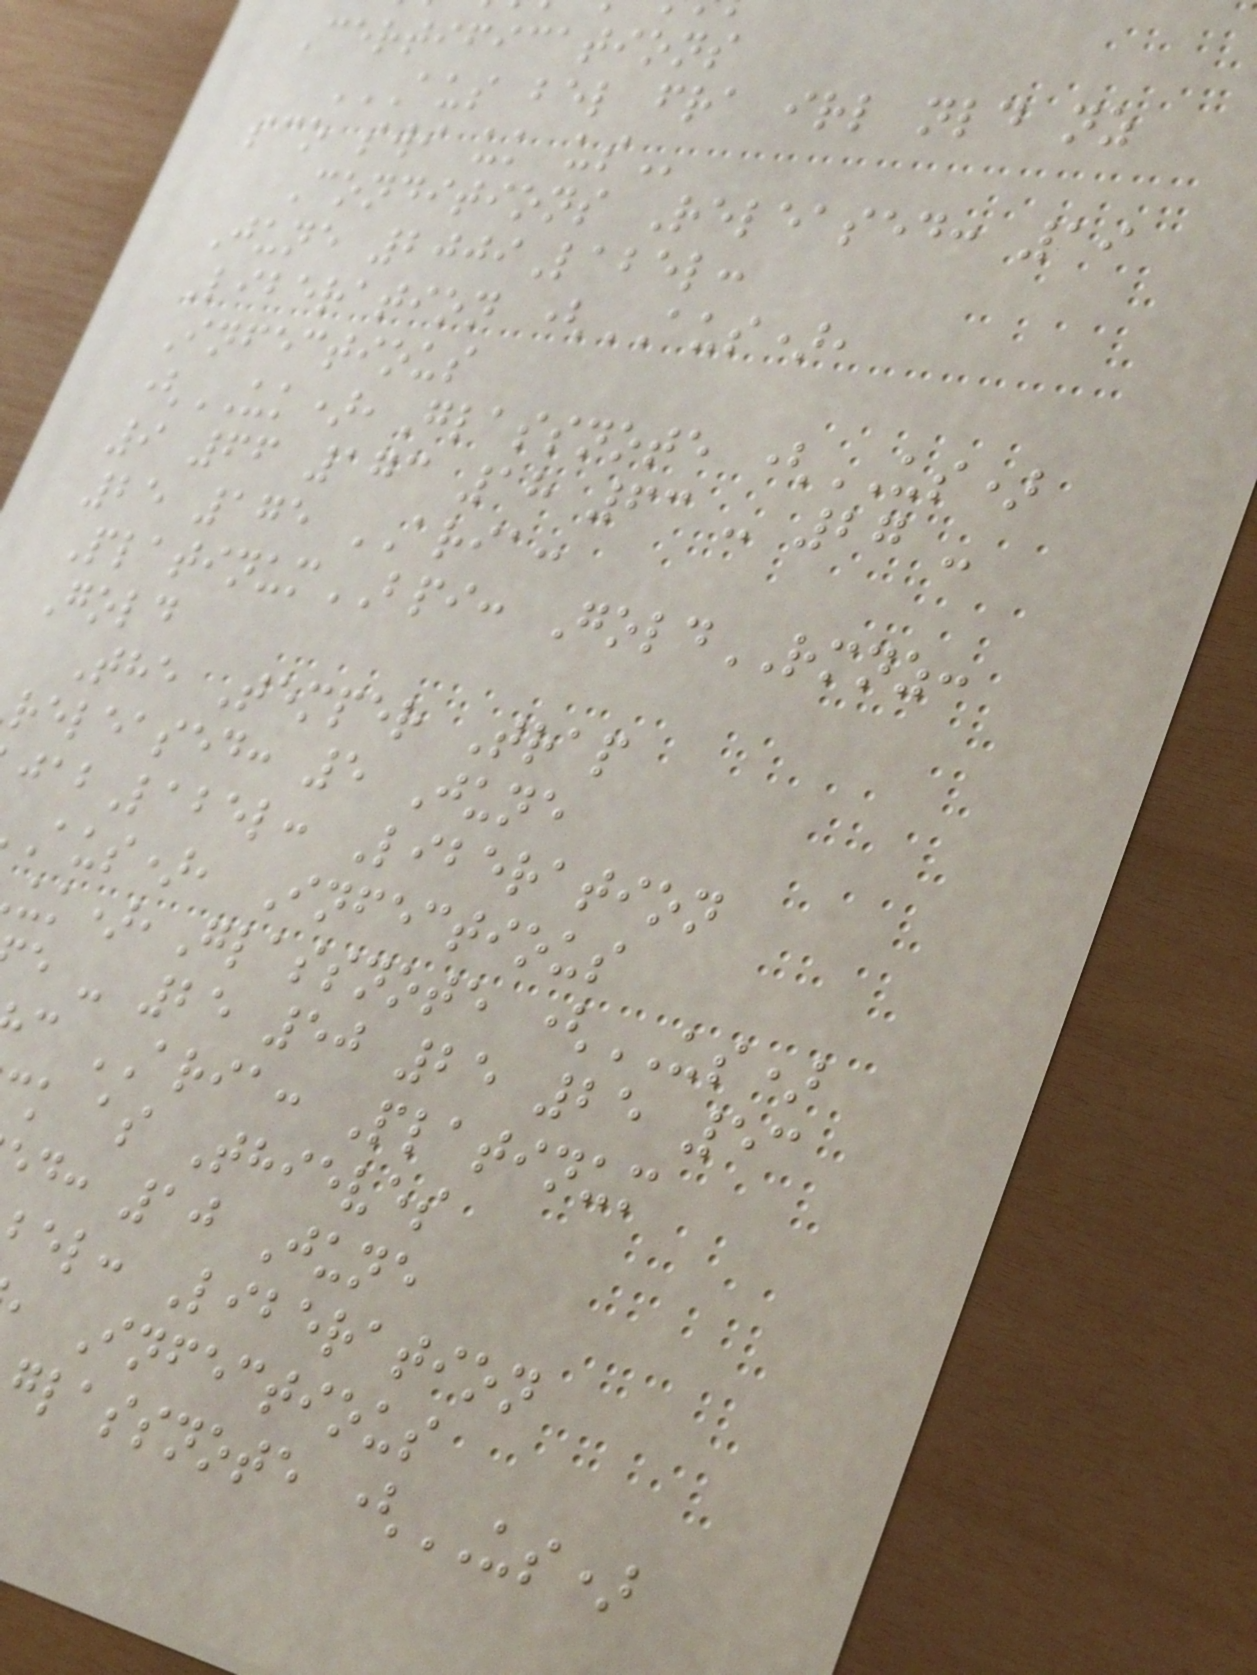Certifications
AUS BEL FRA IRL NLD NZ
sco swi uk
Conditions Released: 19
June 2009Label:
Liberation (AUS),
Infectious
(UK),Glassnote (US)
9 66 173 18 63 - 27 -
25 175 ARIA:
PlatinumBPI: GoldRMNZ:
Gold
The Temper Trap
released: 5 June
Label: Liberation
aus), Infectious
),Glassnote (US)
e - 25 50 25 25 53
c ARIA: Platinum
k as Thieves
d: 10 June
el: Liberation
, Infectious
glassnote (US)
